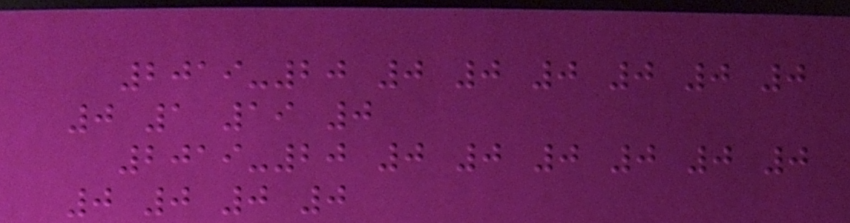2019-20 0 0 0 0 0 0
0 1 19 0
2019-20 0 0 0 0 0 0
0 0 0 0
